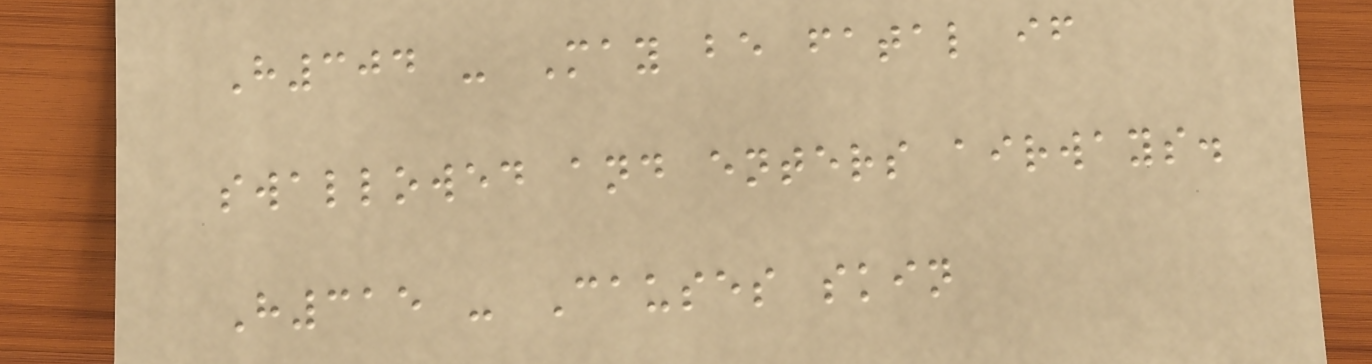H304 - May be fatal if
swallowed and enters airways.
H315 - Causes skin
